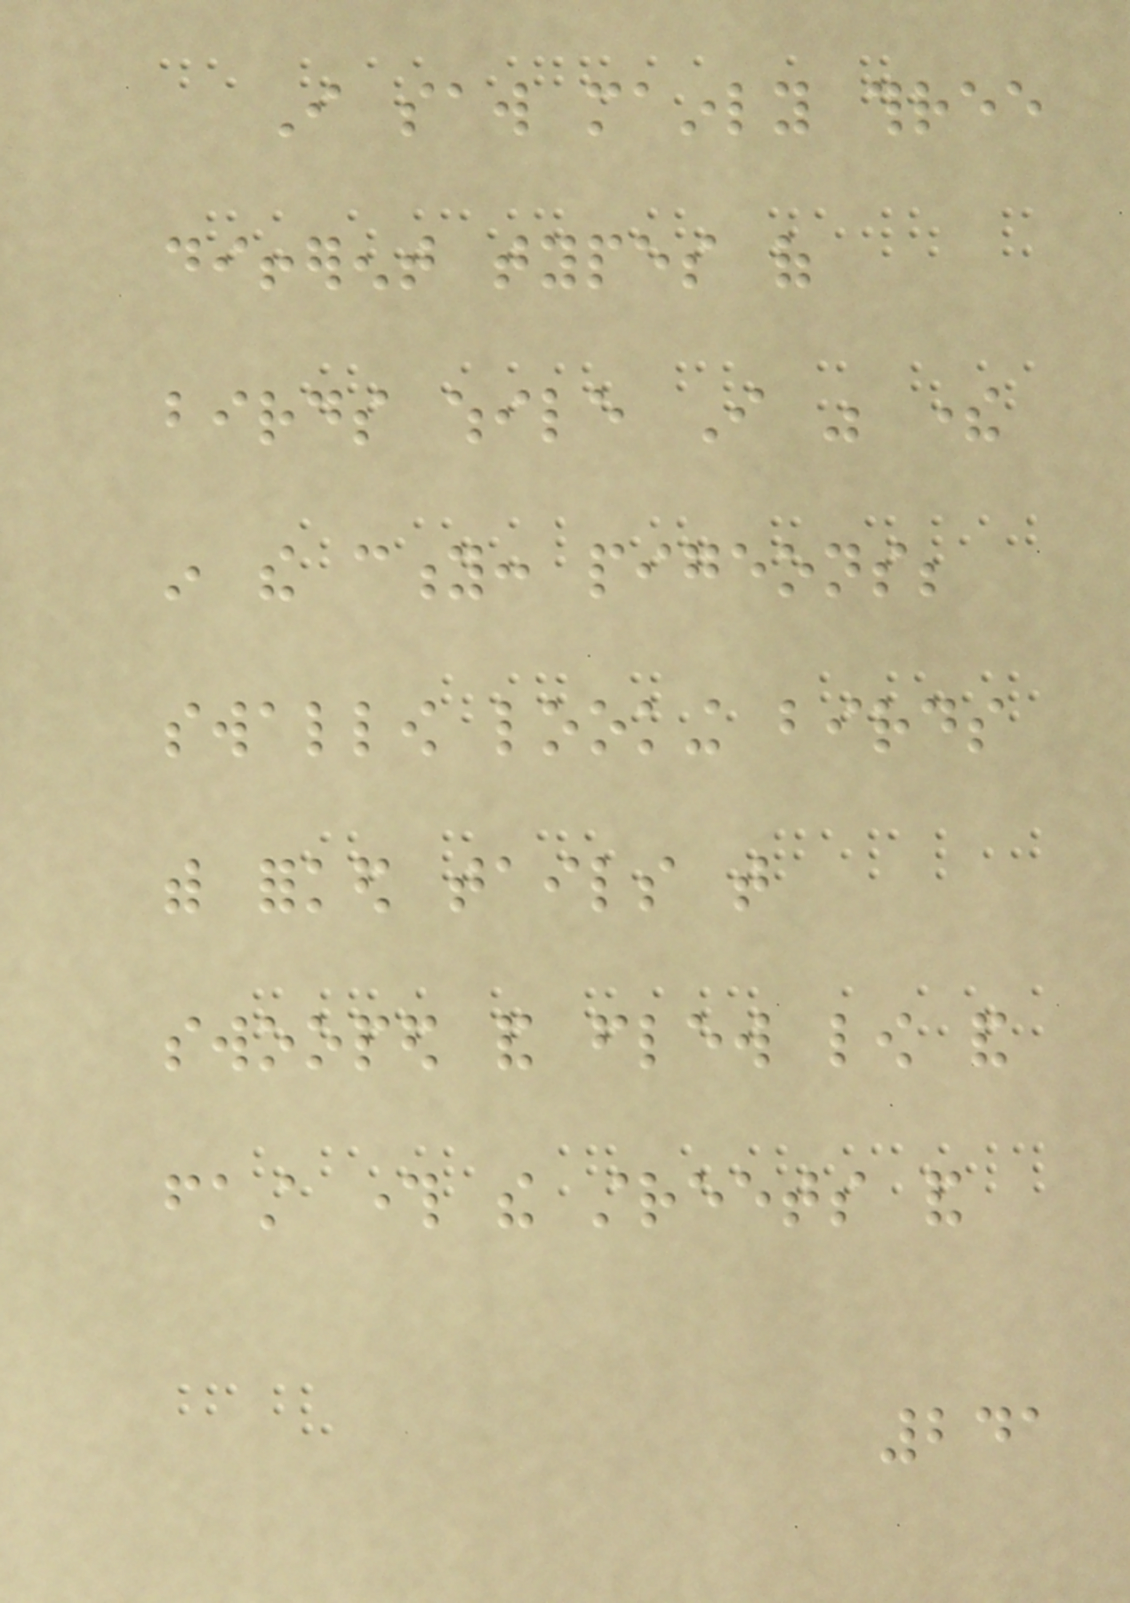I saw mainly three
different types of
birds while I was there
in the city: pigeons;
swallow looking birds
with forked tails that
swooped and flew low and
fast through the streets and
241
